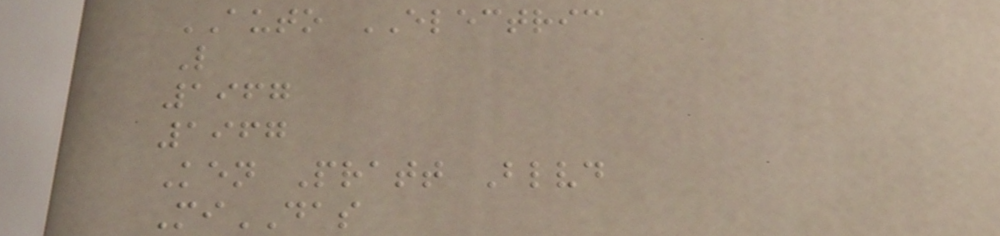AUTO ELECTRIC
L
1967
1967
Ken Pratt Blvd
MiDAS
